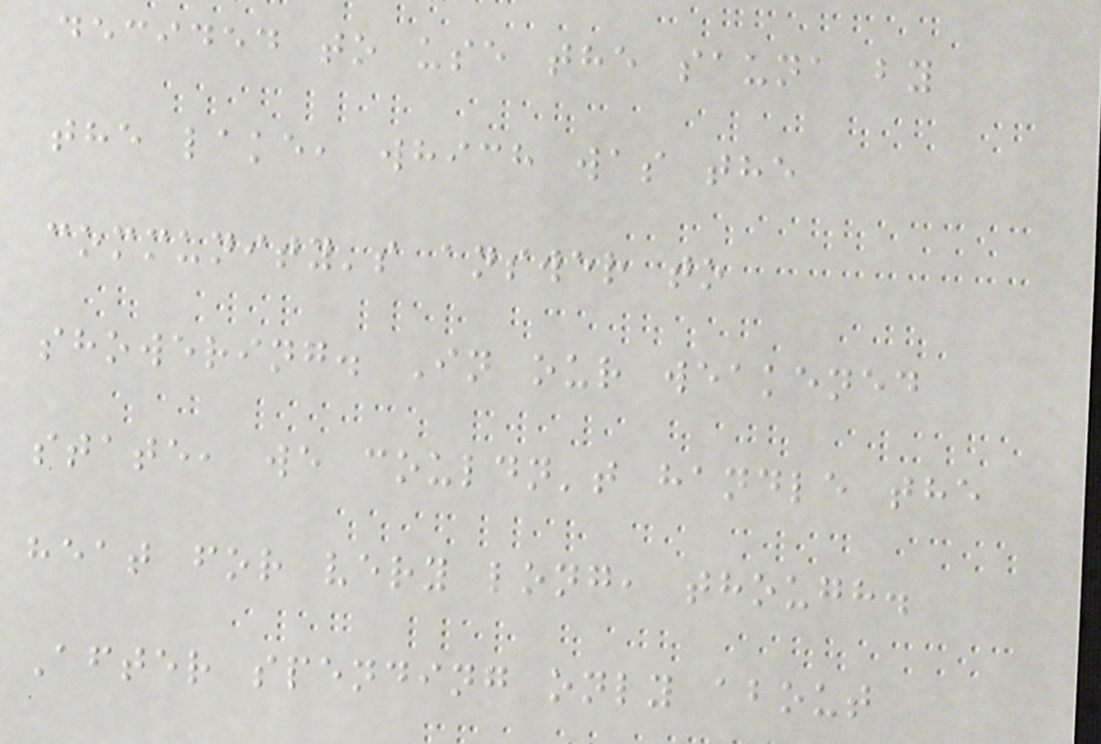decided to use the sauna by
the lake, which was the
community's answer to
showering. In our weakened
state, we couldn't handle the
heat for very long, though.
After spending only about
